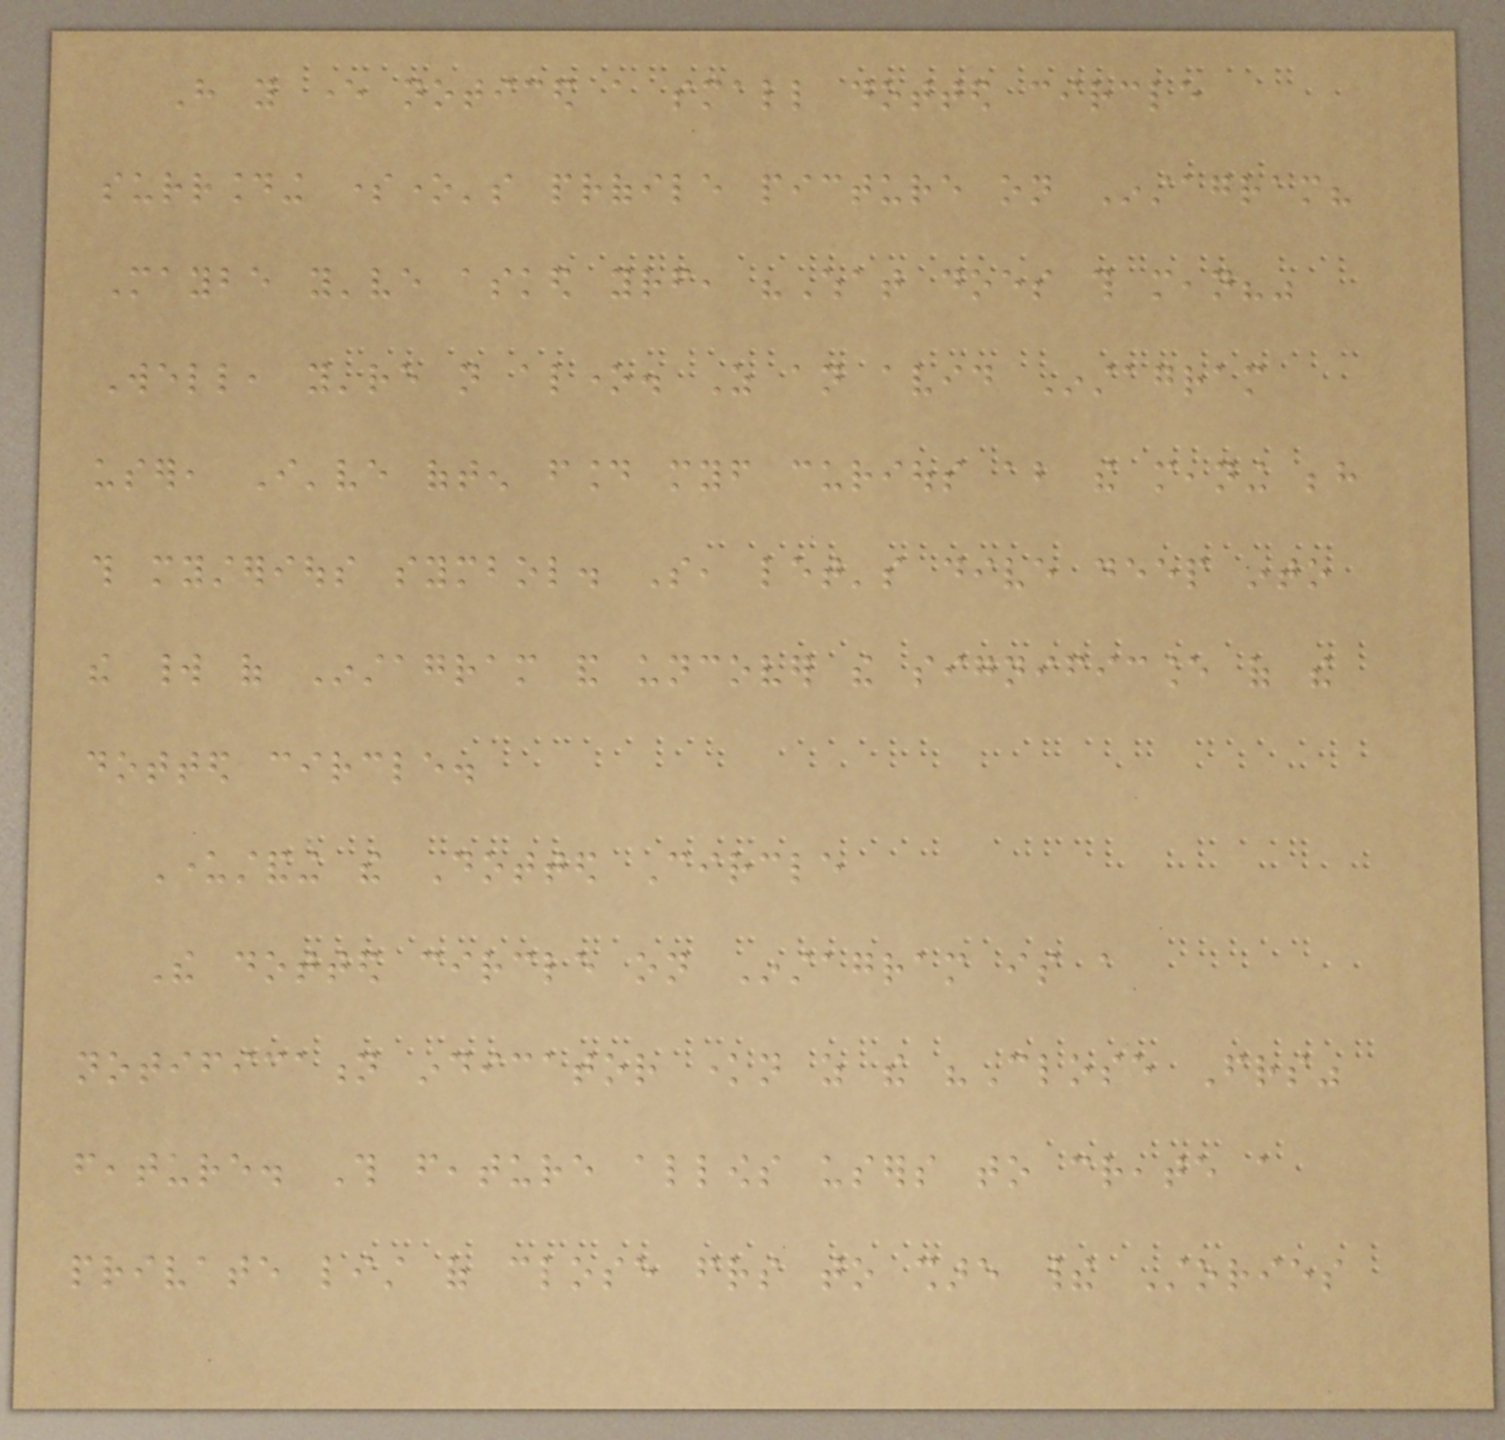Have you ever noticed a small dotted circle
surrounding someone's profile picture on Instagram?
Maybe you've asked yourself, "What does this mean?"
Well, you're not alone. As an avid Instagram
user, I've often found myself curious about the meaning behind
this mysterious symbol. So, let's dive deep into
the world of Instagram and uncover the significance of the
dotted circle.
Understanding the Dotted Circle
The dotted circle on Instagram is a
notification indicator known as the "Close Friends"
feature. This feature allows users to create a
private list of close friends to share their Stories
